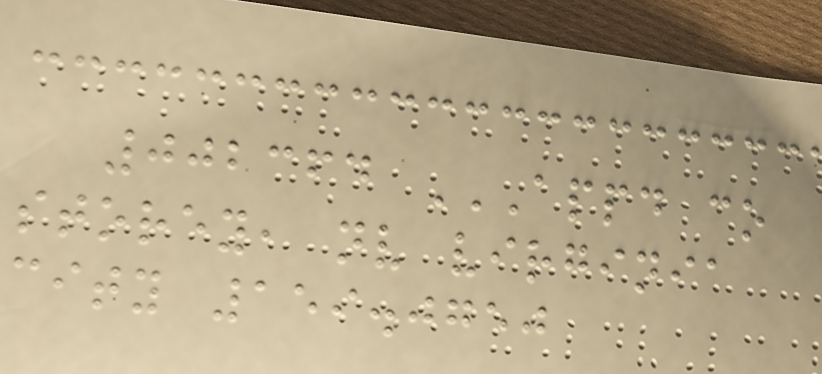002364 APPD CO
STOREY, NV VIRGINIA
CITY 159.0750
